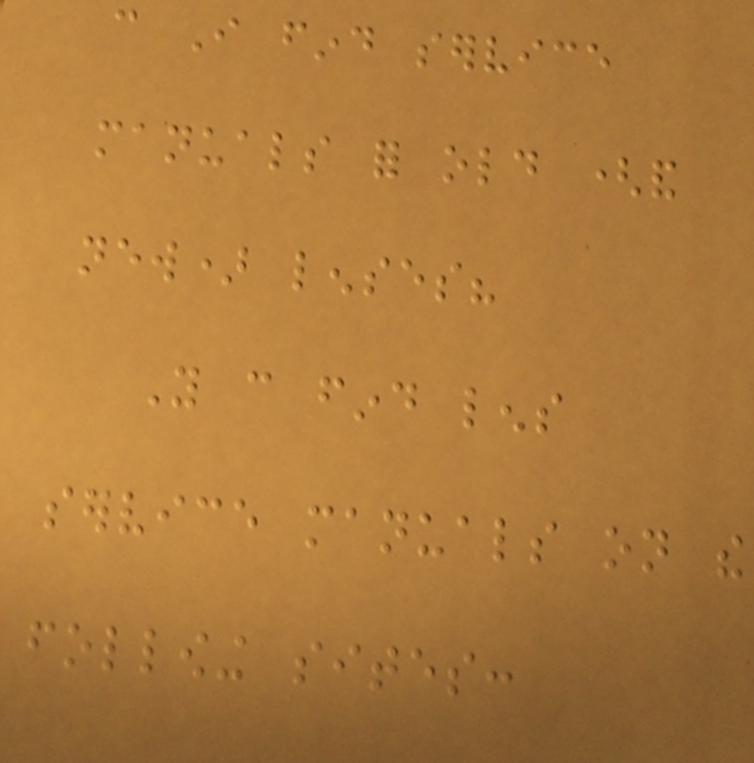can I find service
manuals for old (and
new) lenses?
You can find lens
service manuals on the
following sites:
